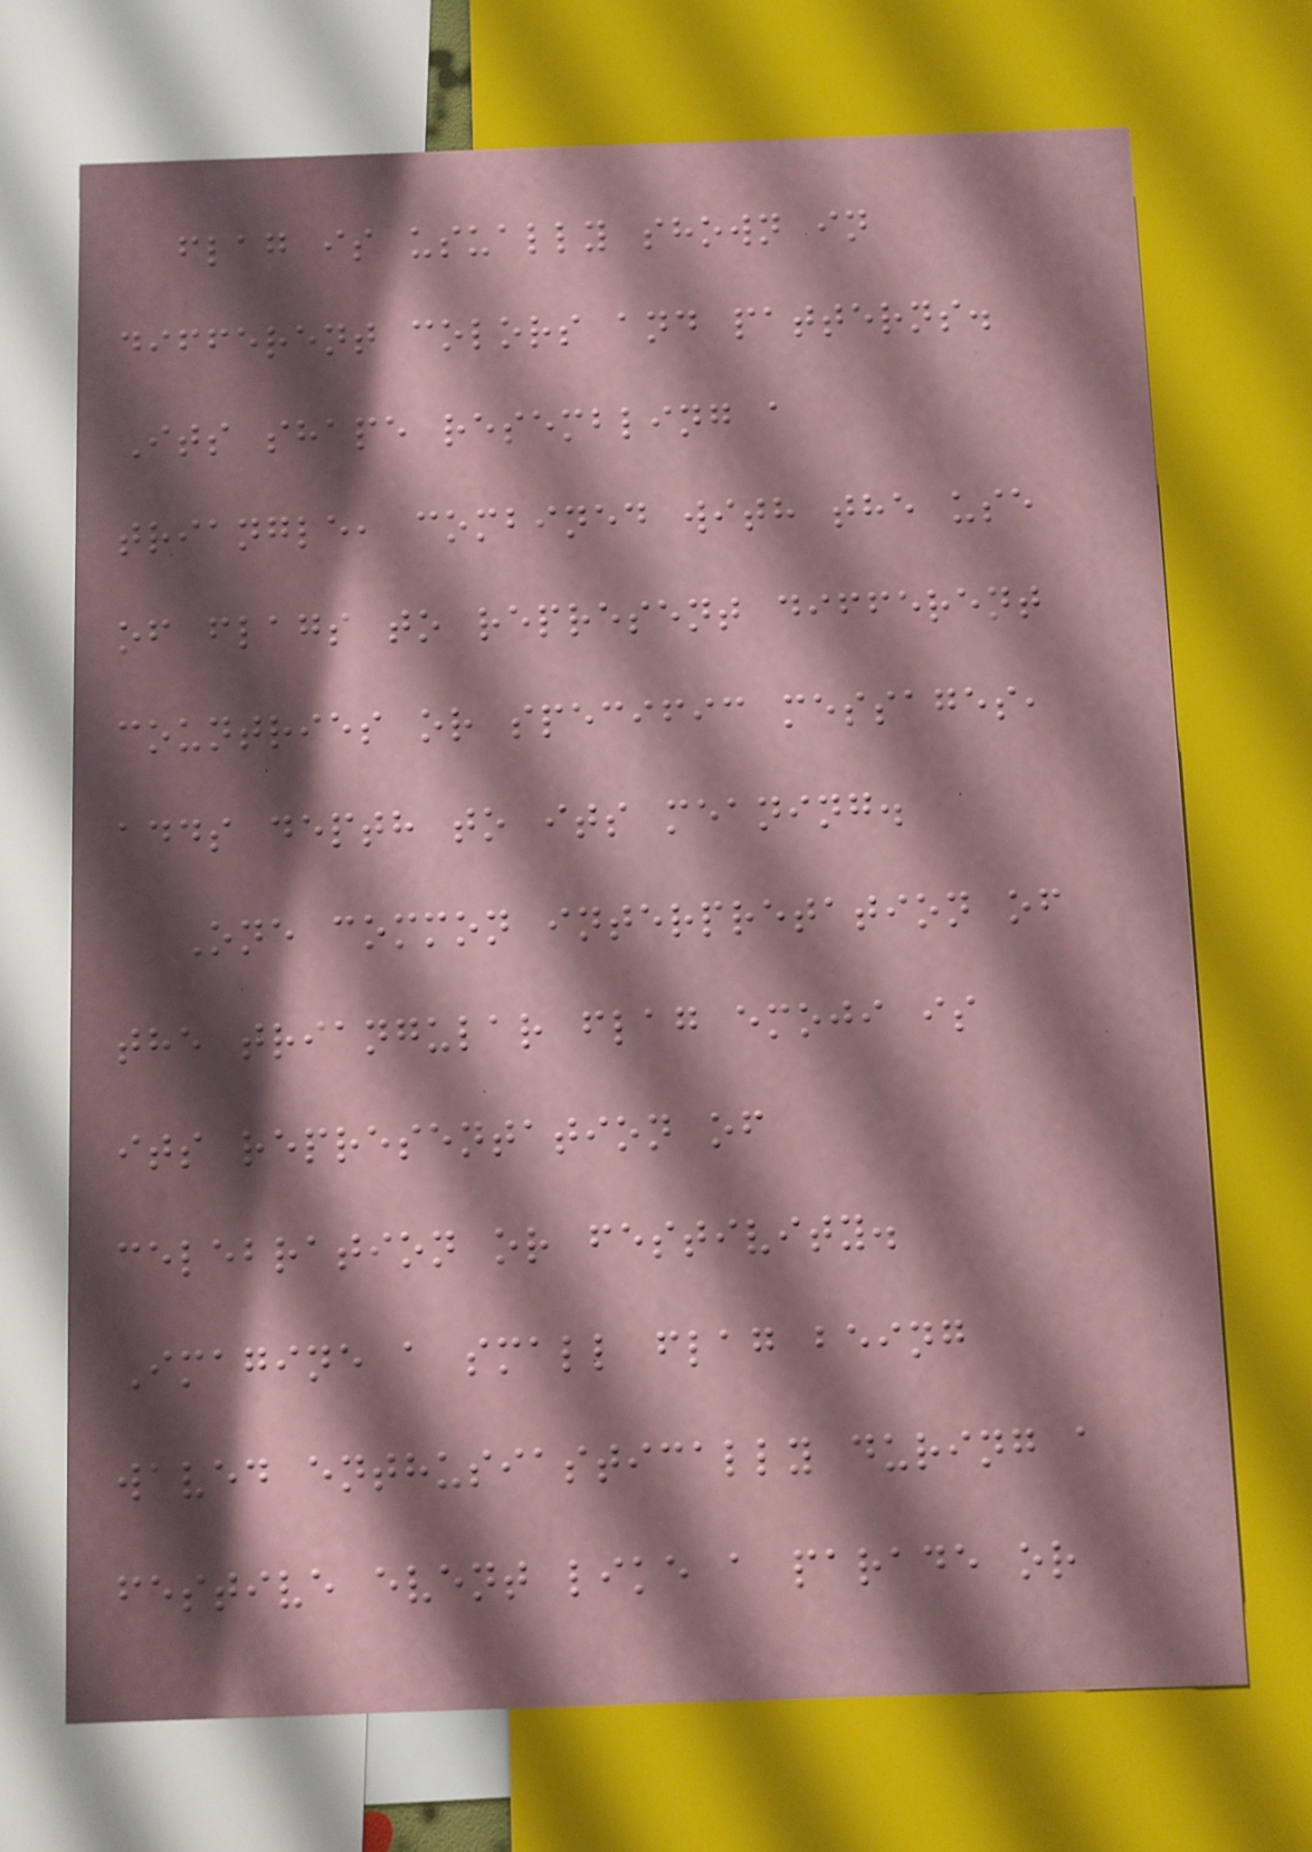flag is usually shown in
different colors and patterns.
Its shape resembling a
triangle, combined with the use
of flags to represent different
countries or specific messages,
adds depth to its meaning.
One common interpretation of
the triangular flag emoji is
its representation of
celebration or festivity.
Imagine a small flag being
waved enthusiastically during a
festive event like a parade or
